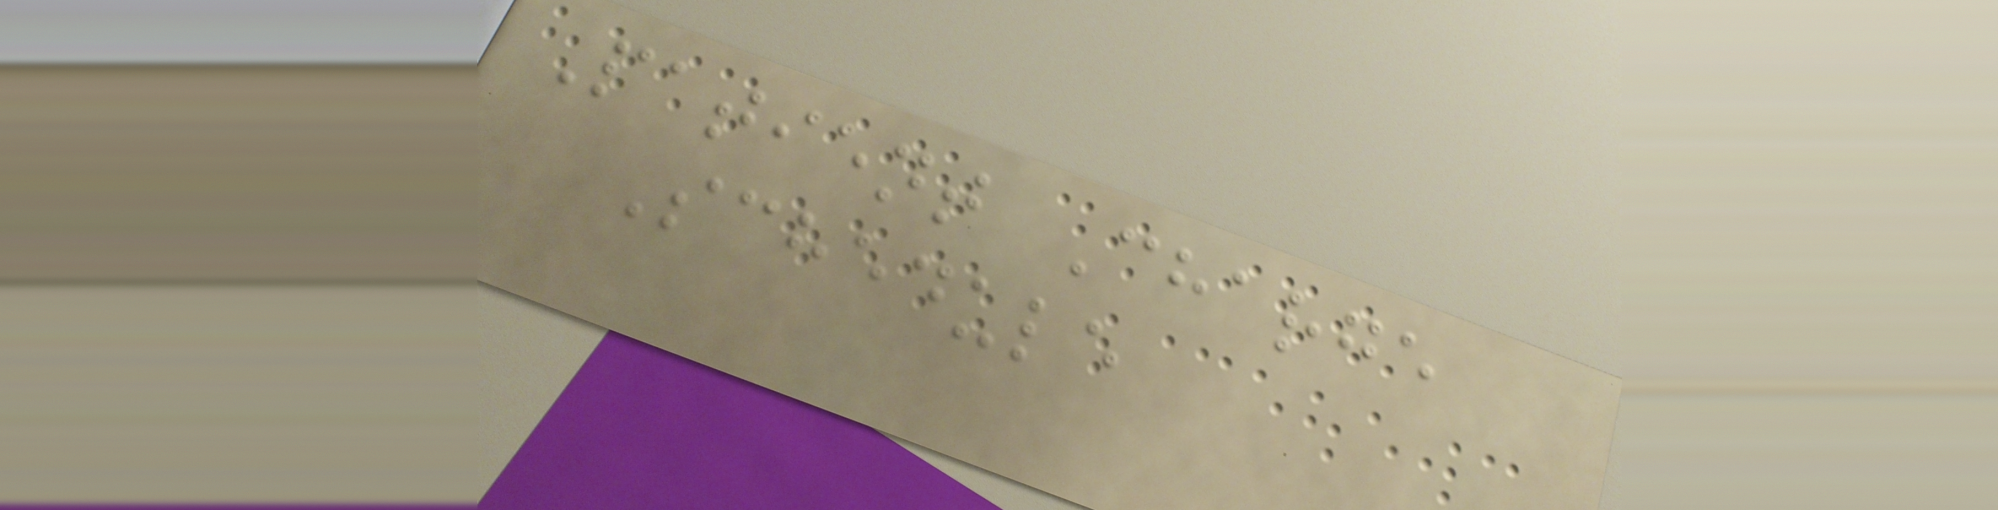Patient Charge
Schedule
